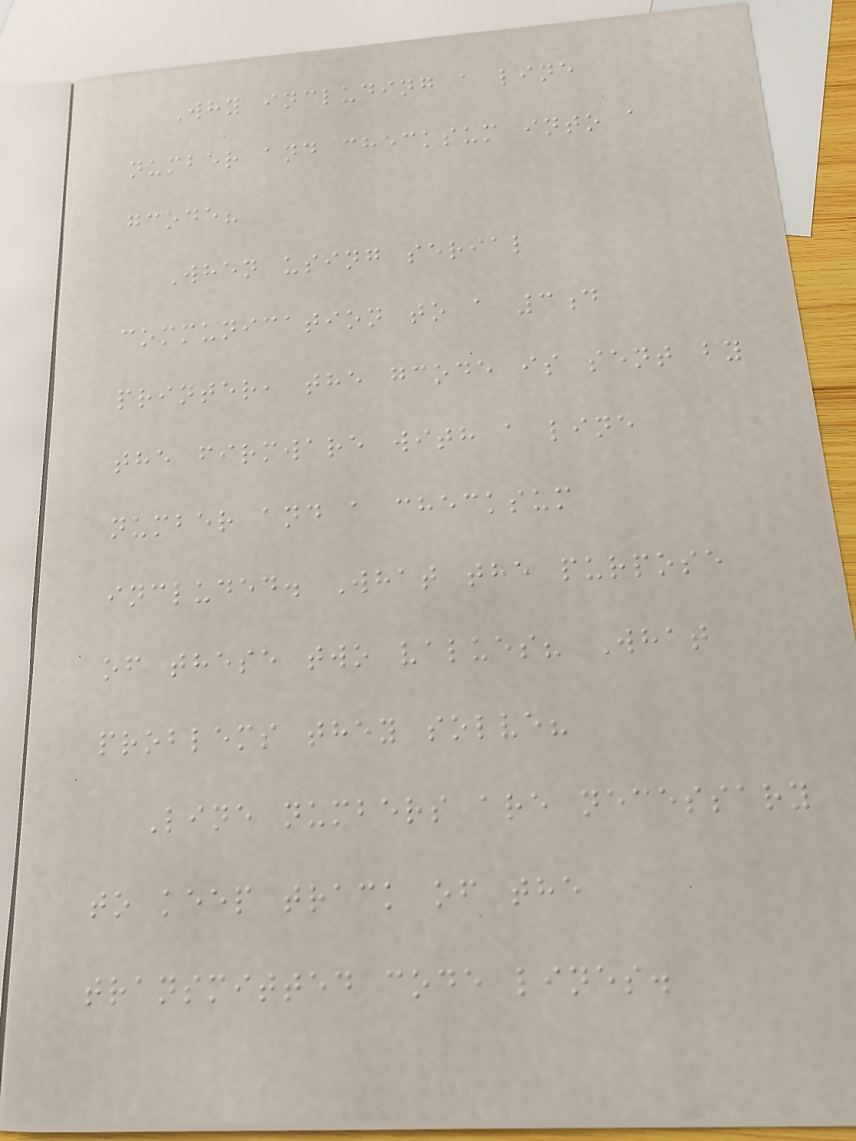Why including a line
number and checksum into a
gcode?
When using serial
communication to a 3d
printer, the gcode is sent by
the firmware with a line
number and a checksum
included. What the purpose
of these two values? What
problems they solve?
Line numbers are necessary
to keep track of the
transmitted code lines.
